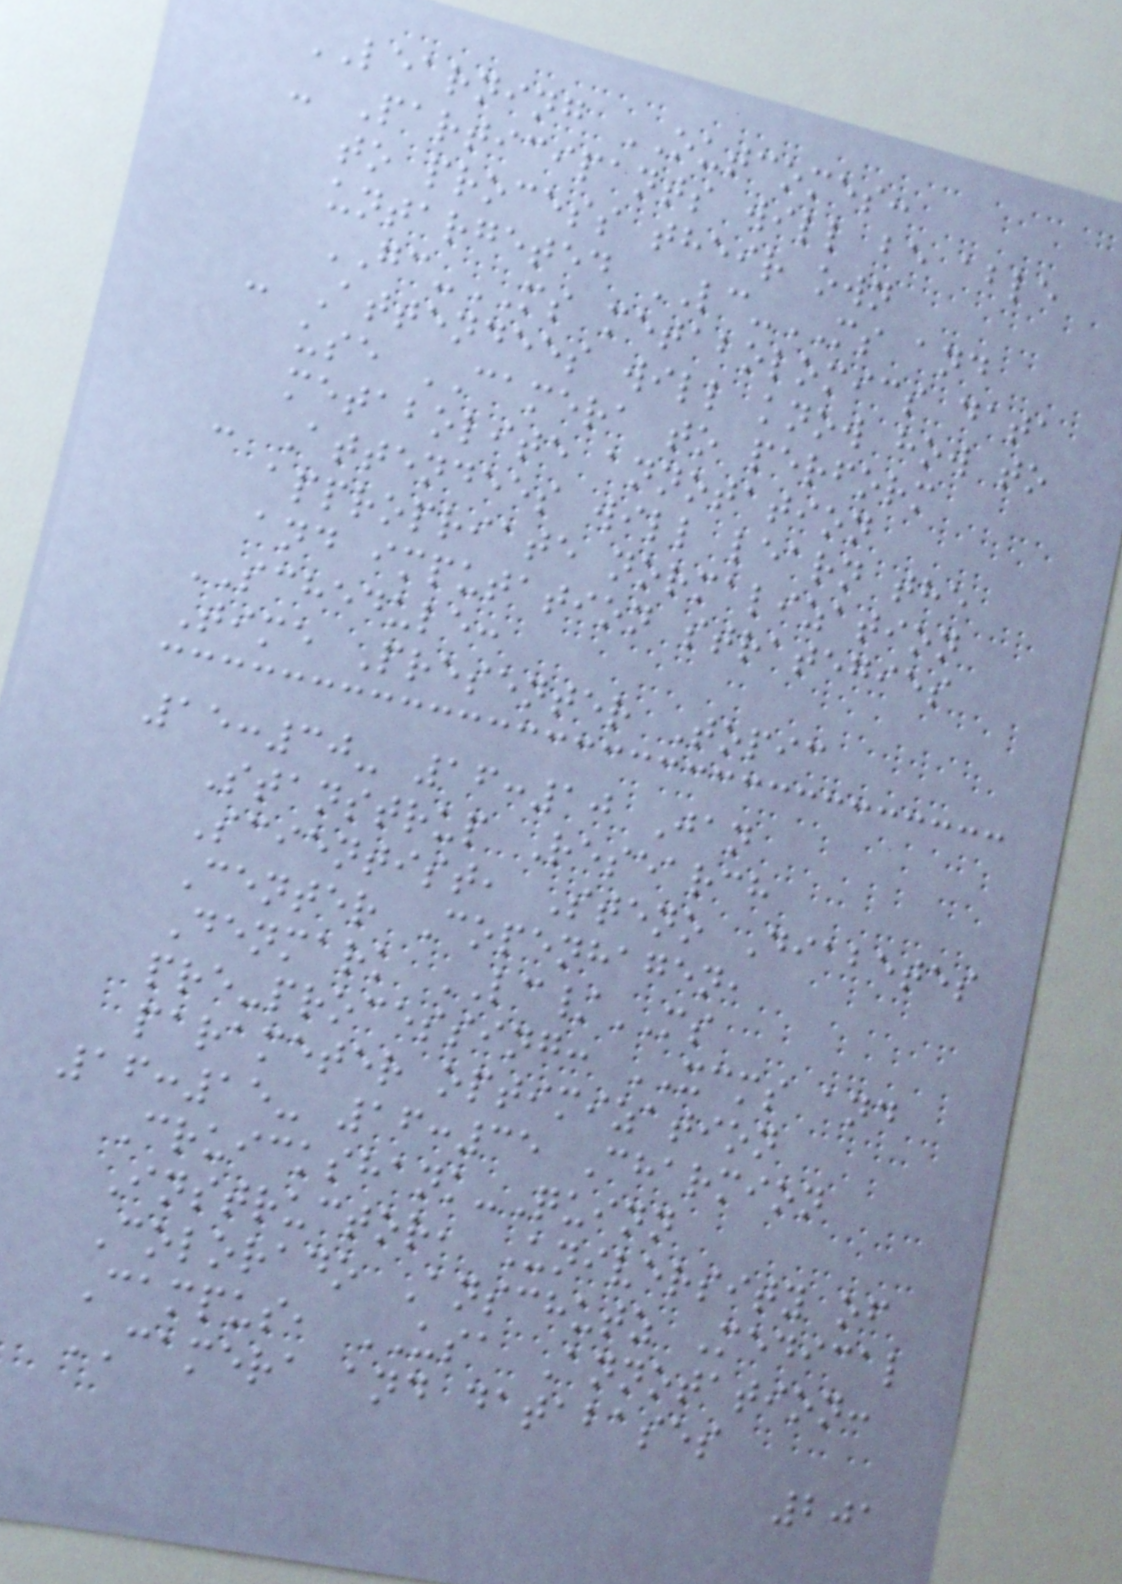LEARNING OUTCOMES:
- Participants will be able
to process their own
untargeted LC-MS and
GC-MS metabolomics data
- Attendees will know how to
use CAMERA to perform
metabolite annotation
- Attendees will learn the
appropriate normalization
and imputation strategies
SCHEDULE:
Time Presenter Topic
15:30- 16:10 Jan
Stanstrup Research
Scientist, Steno Diabetes
Center Copenhagen,
Denmark LC/MS
pre-processing: XCMS and
parameter optimization
16:15- 16:35 Charmion
Cruickshank-Quinn
Instructor, University of
Colorado Anschutz Medical
Campus, USA Annotation:
CAMERA and databases
201
